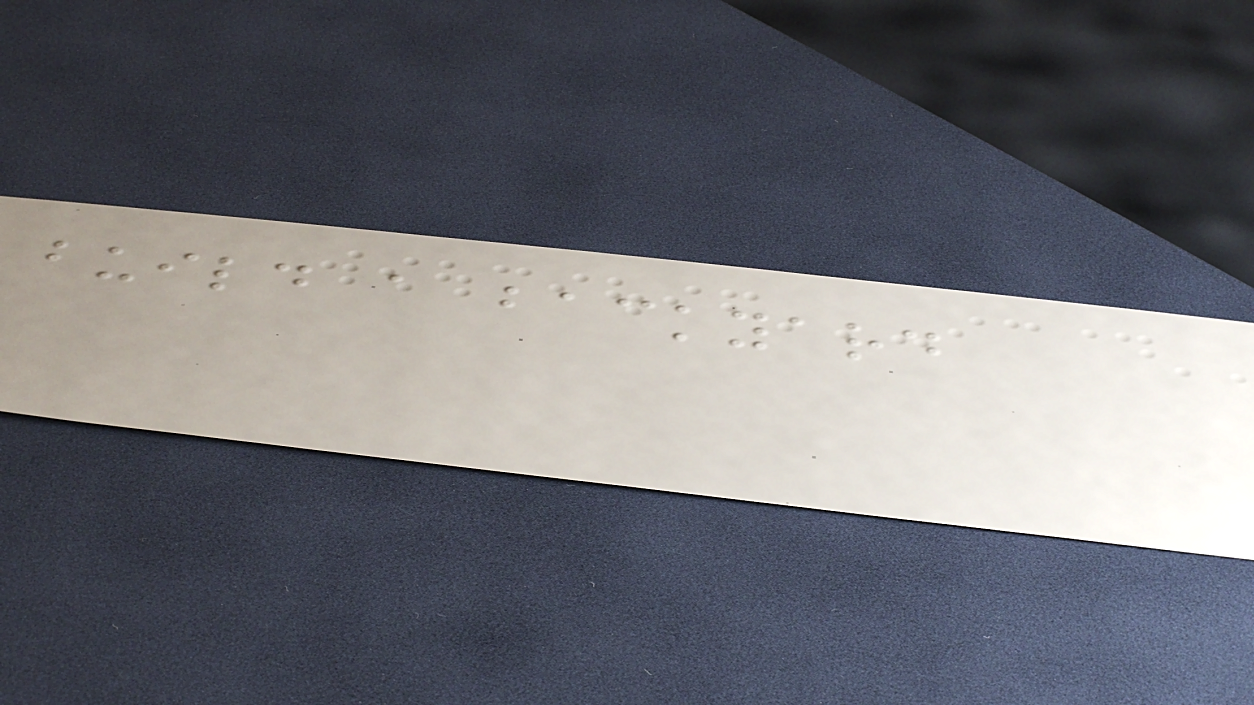build a backyard
